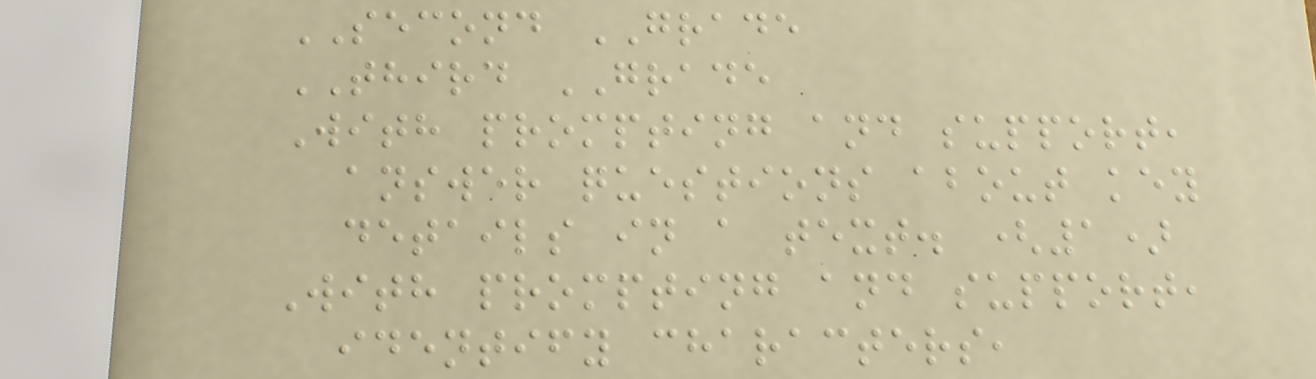SECOND GRADE
THIRD GRADE
With prompting and support,
answer questions about key
details in a text. (1)
With prompting and support,
identify characters,
